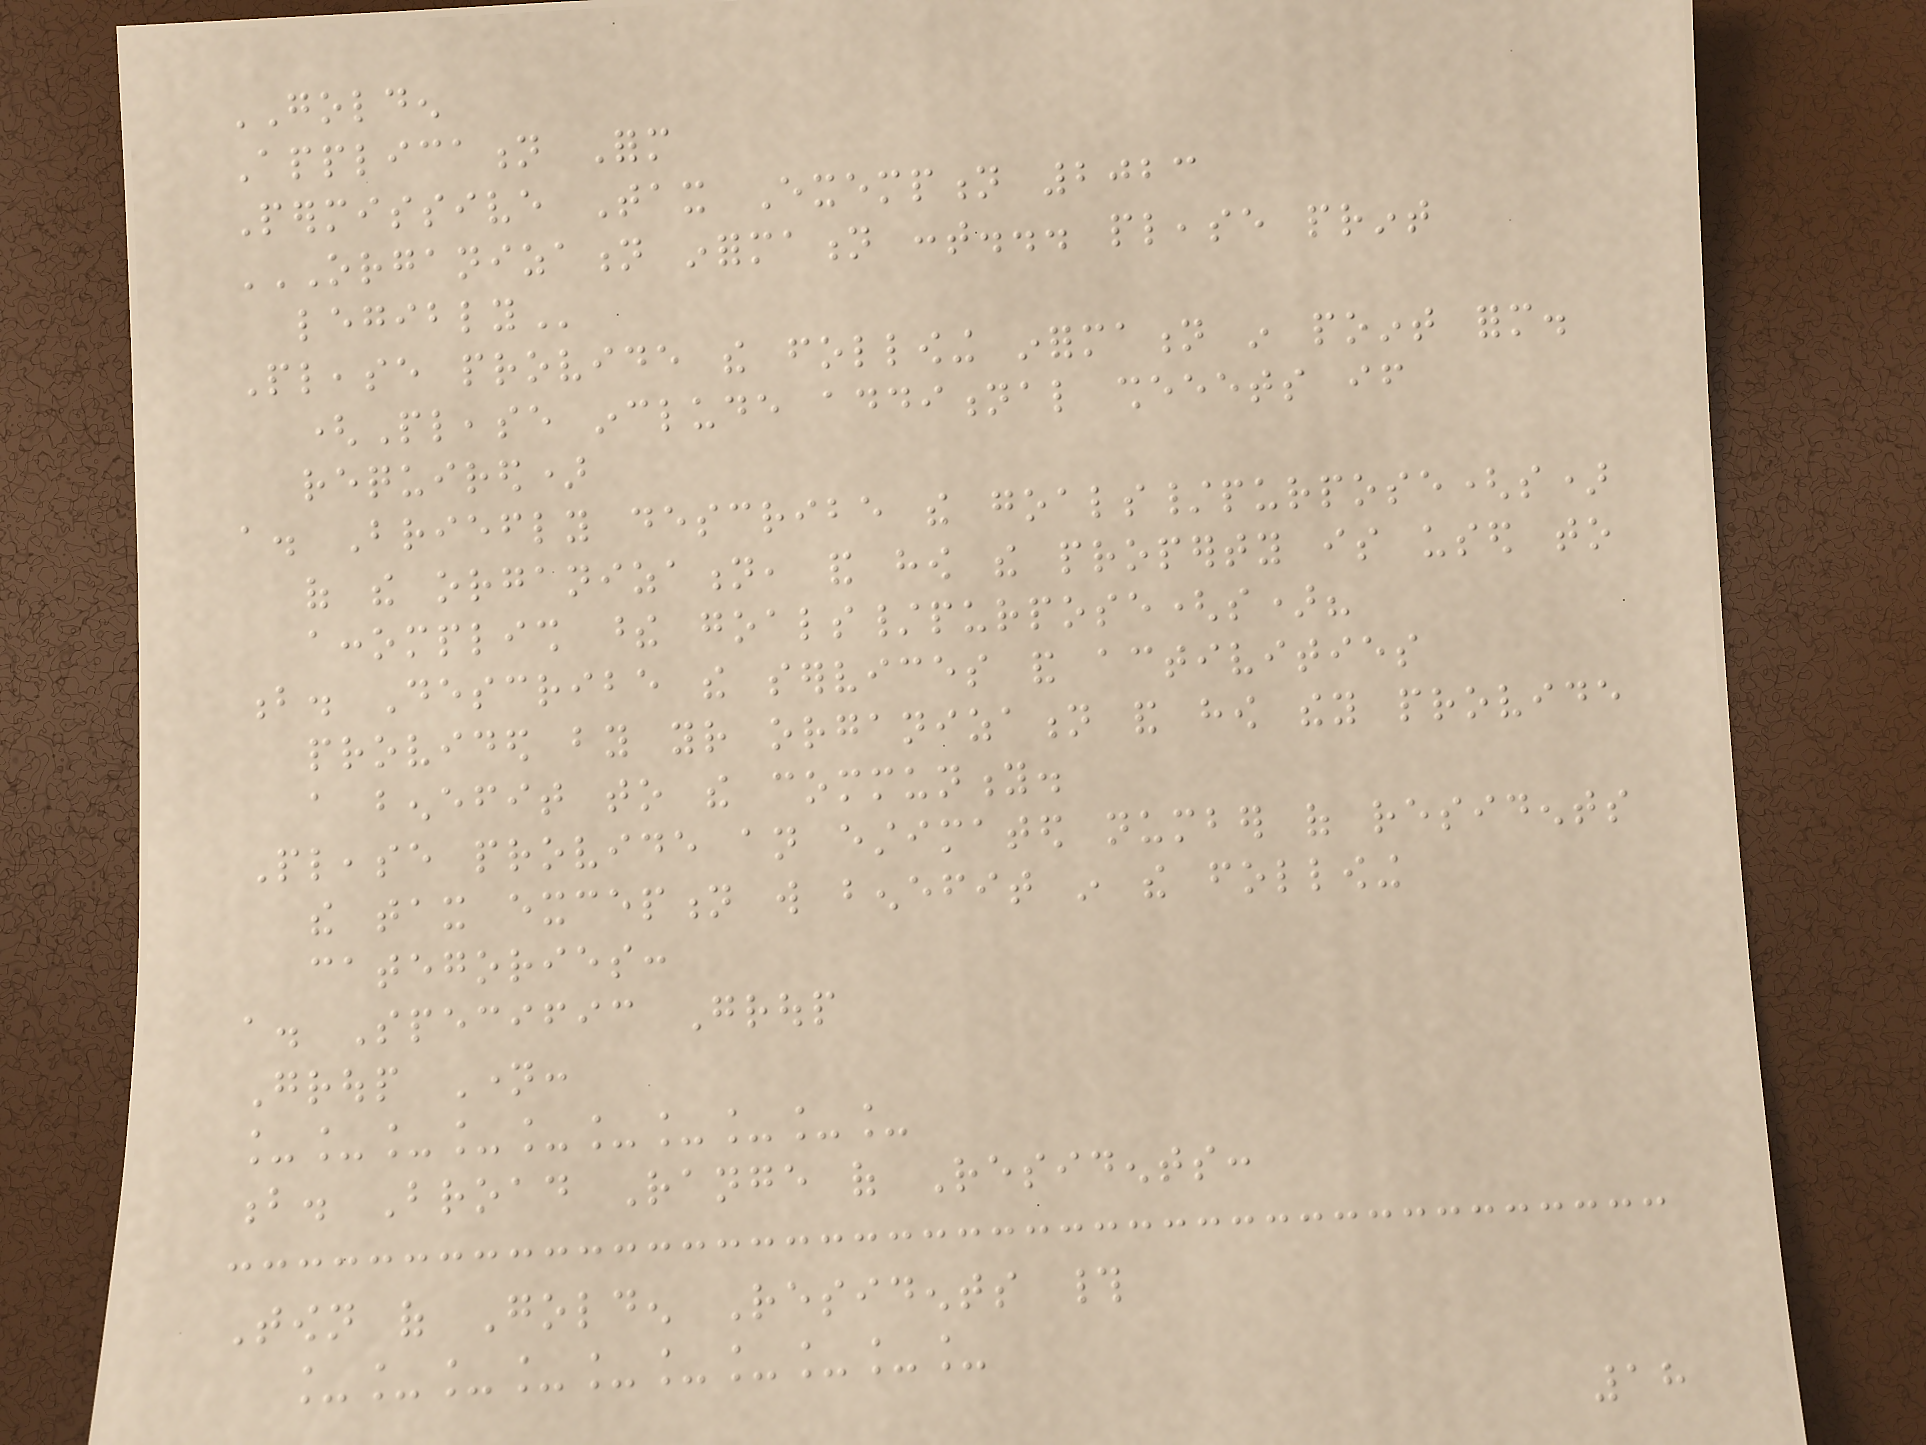GOLDEN
Application Form
Permissive Tax Exemption 2023
ORGANIZATION INFORMATION CONT... PLEASE PRINT
LEGIBLY
Please provide the following information in point form.
(Please include additional sheeets if
required)
a. Briefly describe the goals/purpose(s)
of the organization, and how the property is used to
accomplish these goals/purpose(s)?
b. Describe the services and activities
provided by your organization and how they provide
a benefit to the community.
Please provide an estimated number of residents
the tax exception will benefit in the following
categories:
a. Specific Group
Group Name:
__________
b. Broad Range of Residents:
Town of Golden Residents #
__________
18
